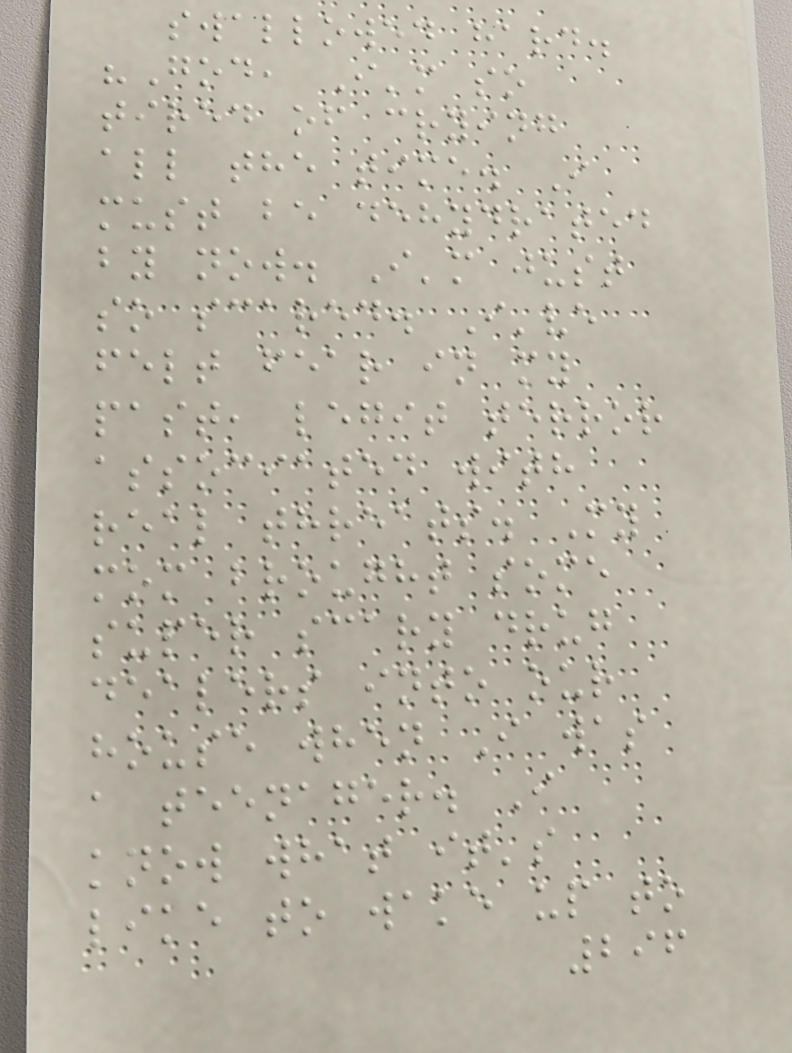swallowed hard.
"God, I'm so
tired of crying
all the time. I
must be dehydrated
by now. I'm just
so scared. I've
felt fear in my
past, legit terror
associated with
real threats. My
mom brought some
super scary drug
dealers into our
house when I was
a teenager. I
know what it's
like to wake up to
296
